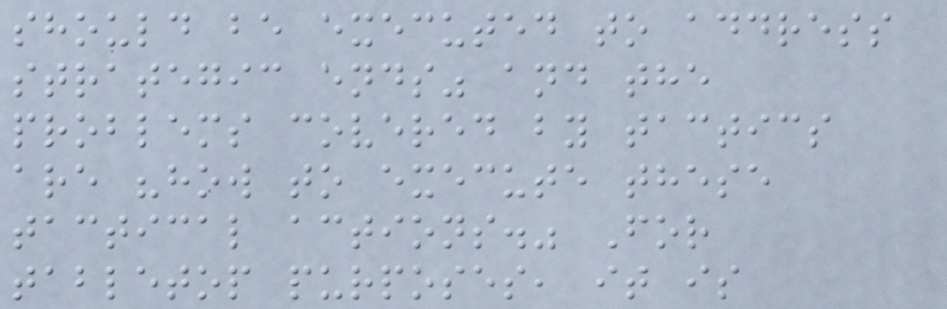should be executed to address
strategic ends" and the
problems covered by tactics
are "how to execute these
tactical actions." For
tabletop purposes, it is
